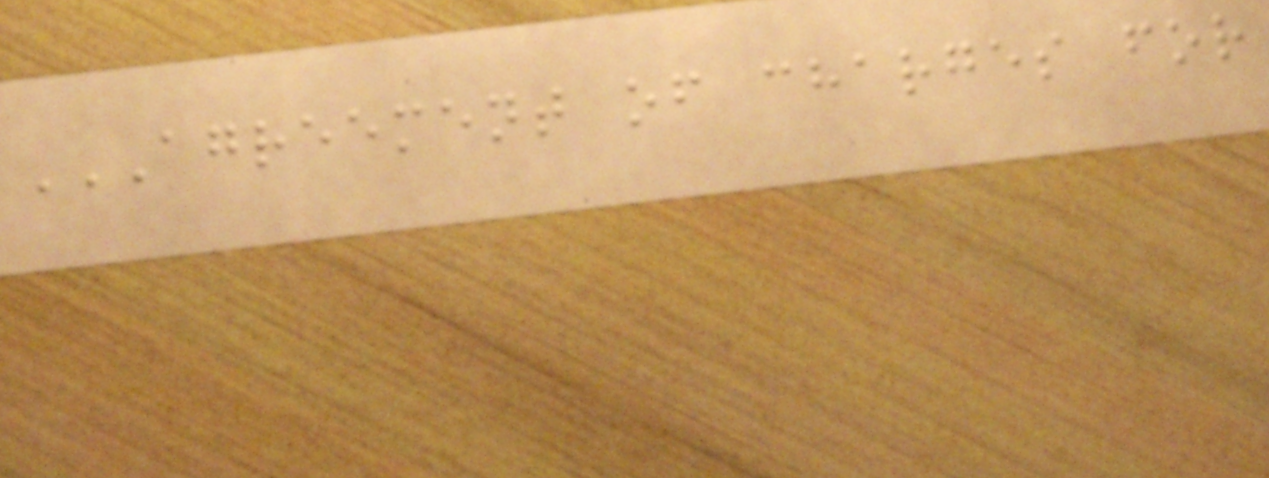AGREEMENT OF CHARGES FOR
